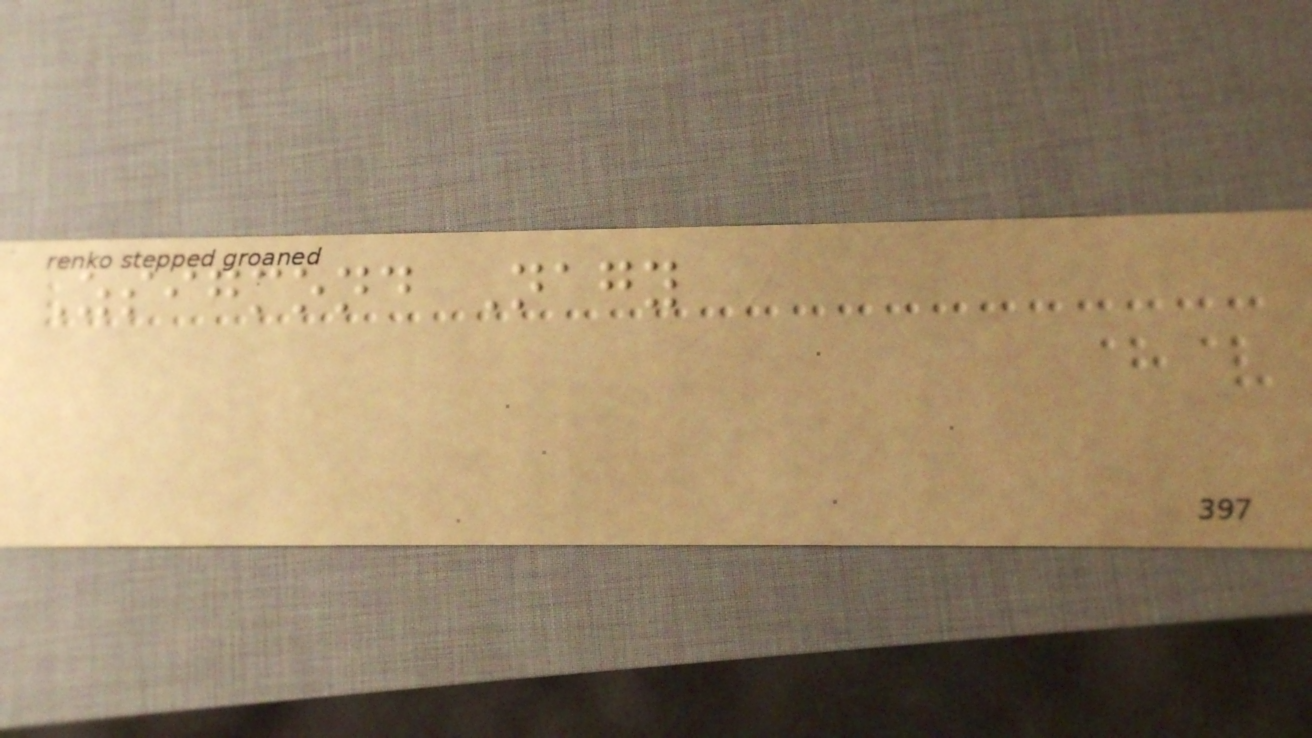Zsigmond Nagy
